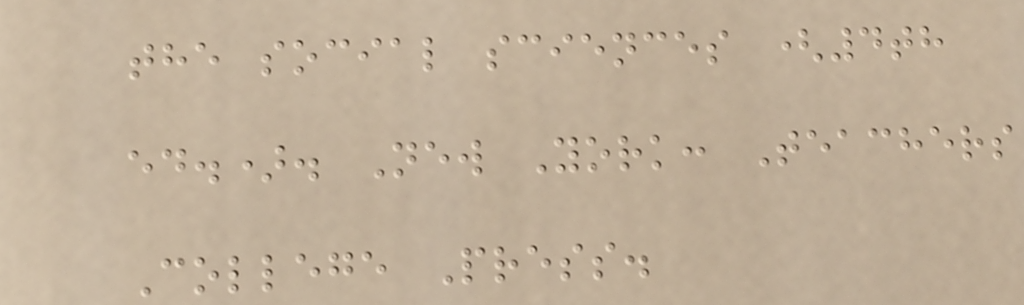the social sciences (4th
ed.). New York: Teachers
College Press.
